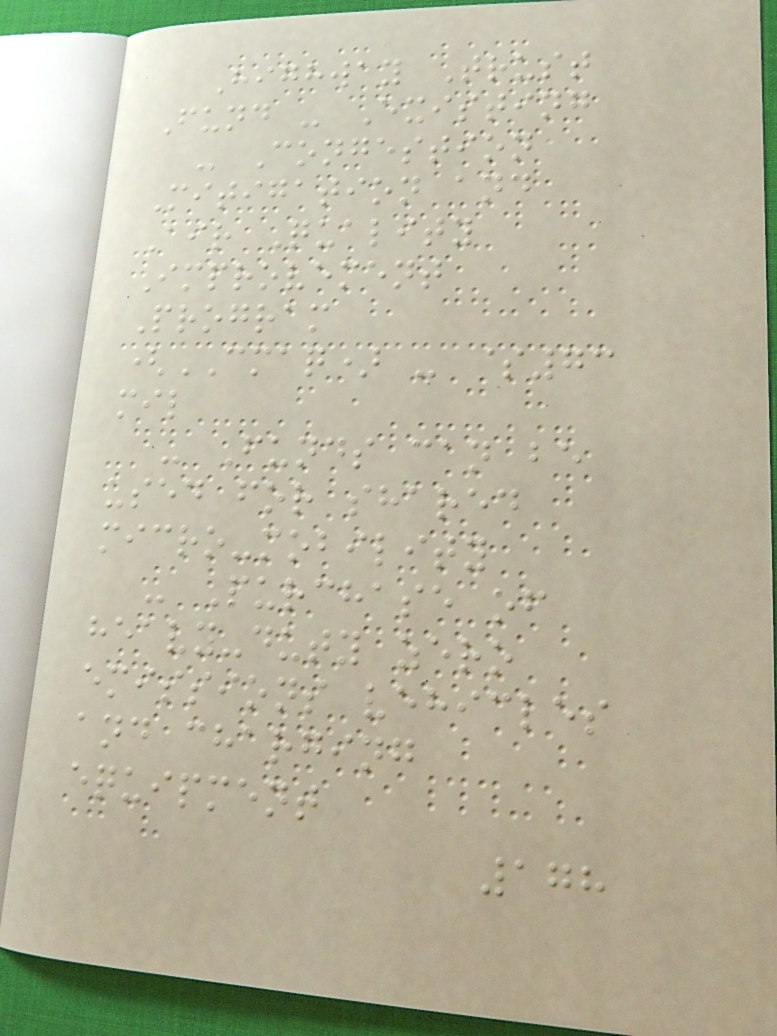Highway Trust
Fund - Existing
- Congestion
Mitigation and
Air Quality
Improvement
Program
(CMAQ) - $73
mil
- Funds can be
used for shared
micro-mobility
- Purchase of
heavy-duty zero
emissions vehicles
and charging
equipment
178
